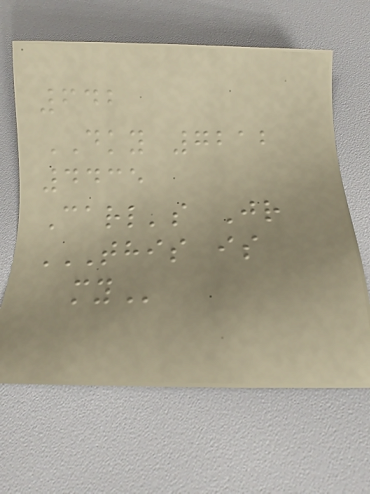642
DKY 7212
4435
Carl's Jr
THIS IS
MY
